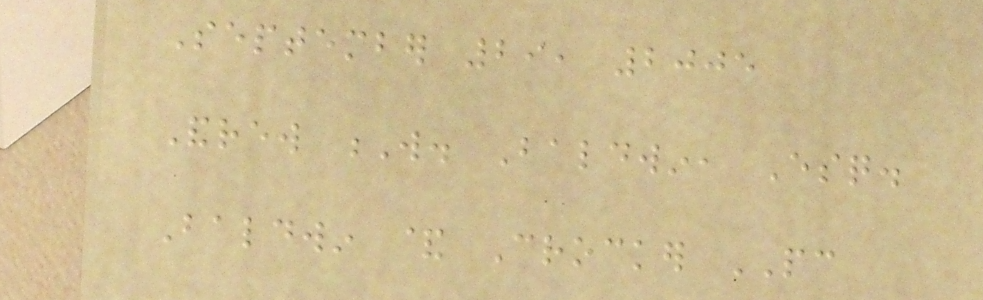September 29, 2005
Andrew W. Baldwin, Esq.
Baldwin & Crocker PC
